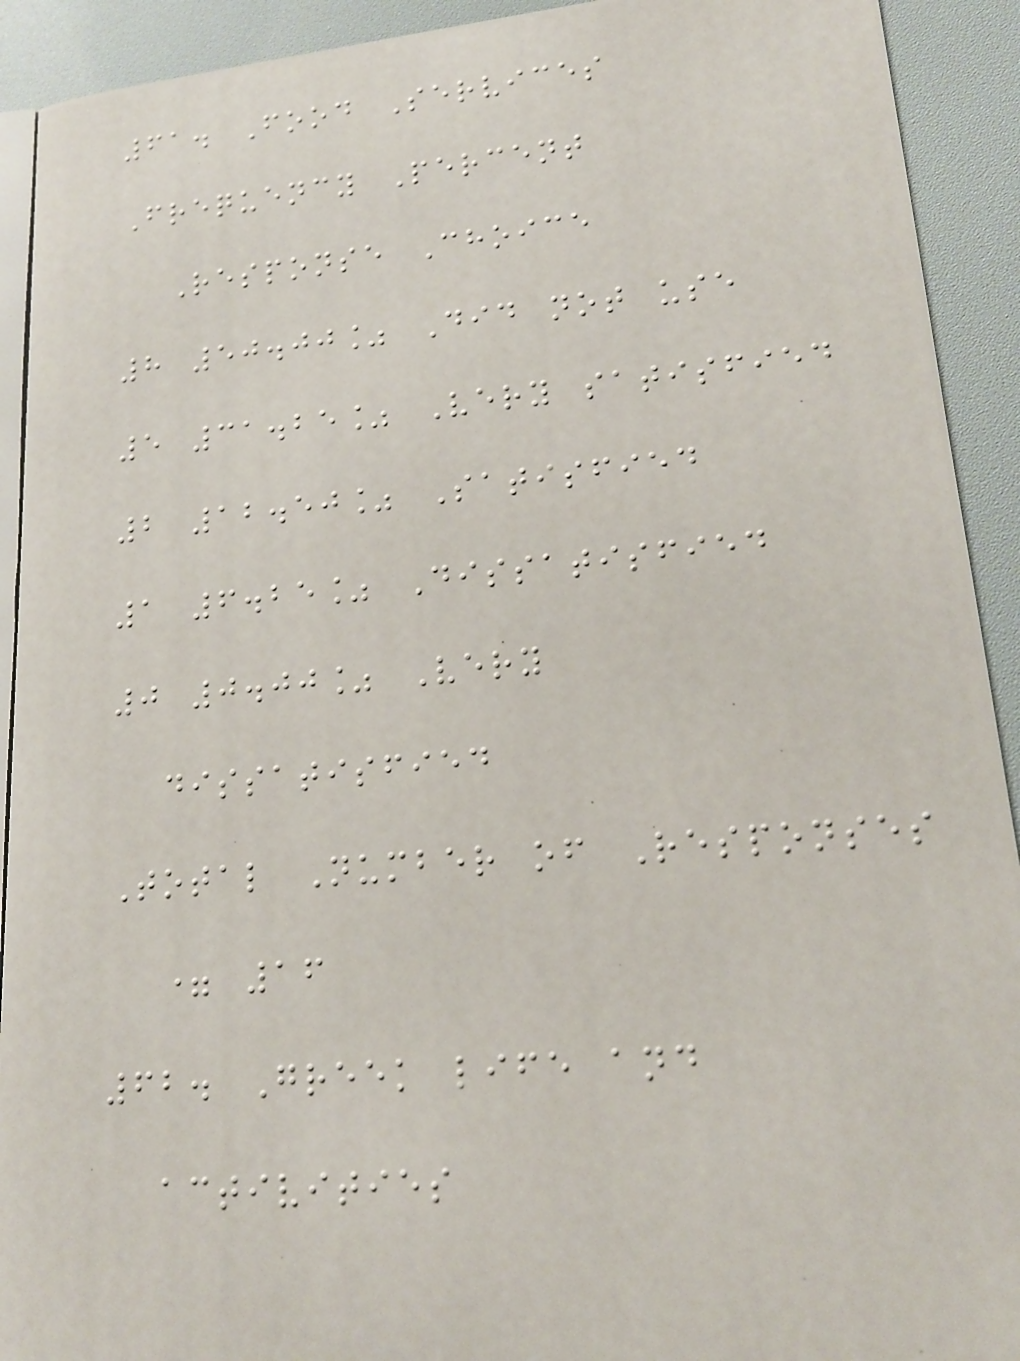61. Food Services
Frequency Percent
Response Choice
8 50.00% Did not use
5 31.25% Very satisfied
2 12.50% Satisfied
1 6.25% Dissatisfied
0 0.00% Very
dissatisfied
Total Number of Responses
= 16
62. Greek life and
activities
